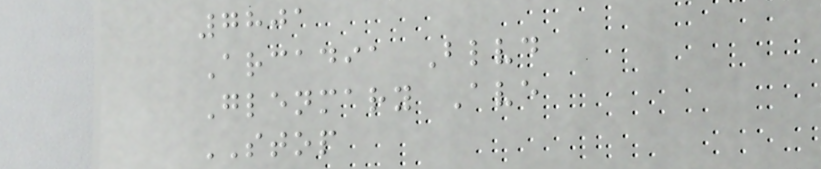7801
Arcadia Blvd
Glenmary Ave
STOP
